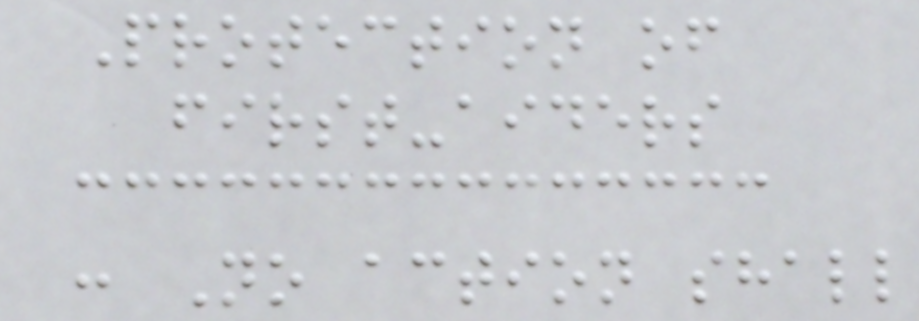Protection of
first-aiders
: No action shall
